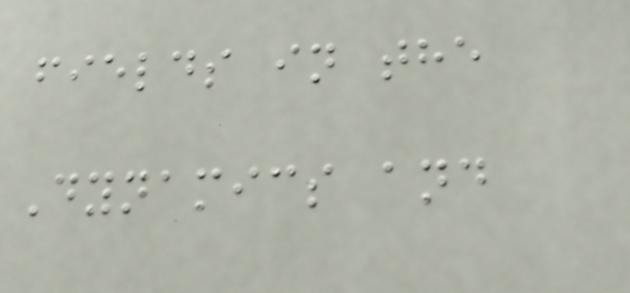fields in the
Dynamics and
